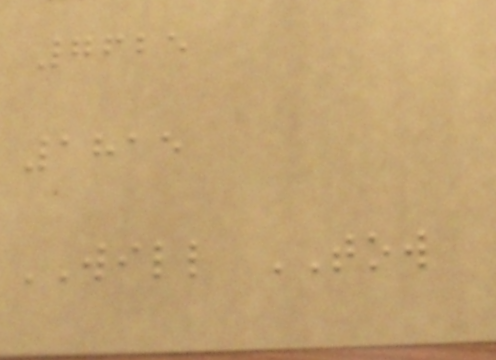7625
1815
WILL TOW
